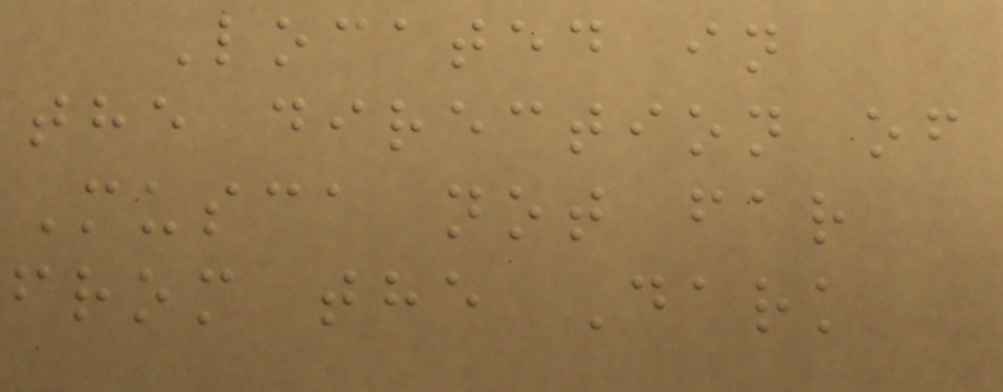Located in
the direction of
Musca not far
from the Dark
